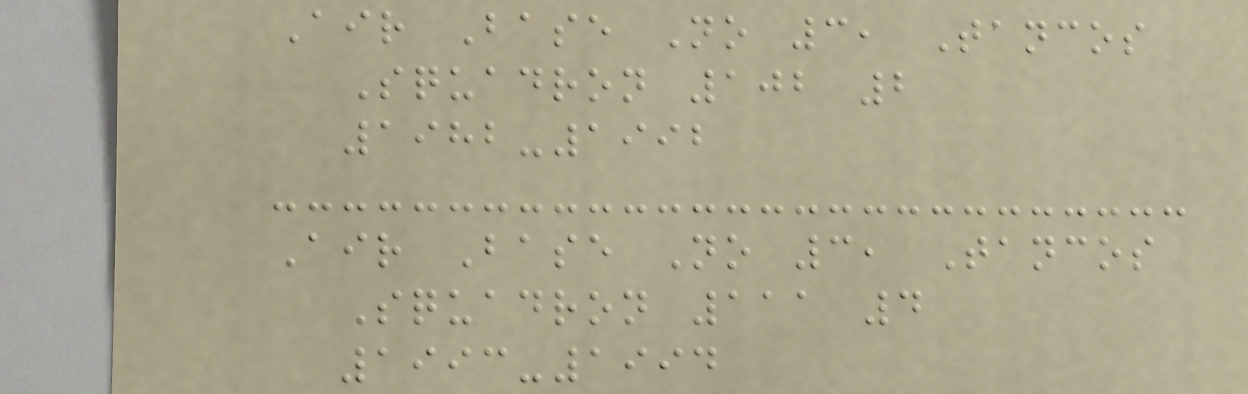Air Base No 3, Tancos
Squadron 102 2
1982-1992
Air Base No 3, Tancos
Squadron 111 4
1993-1994
